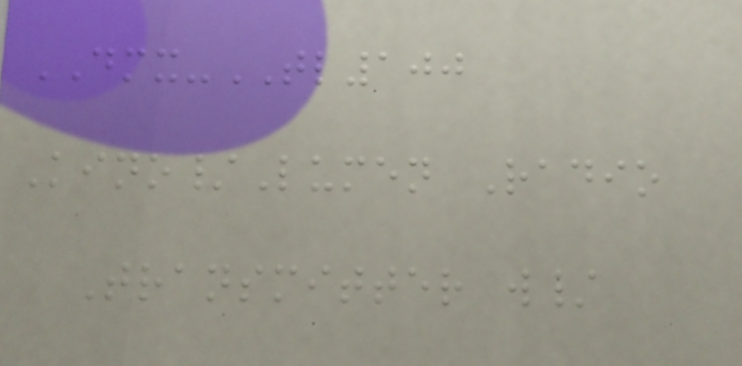DMX-TL100
Kino/Lumen Radio
Transmitter w/
